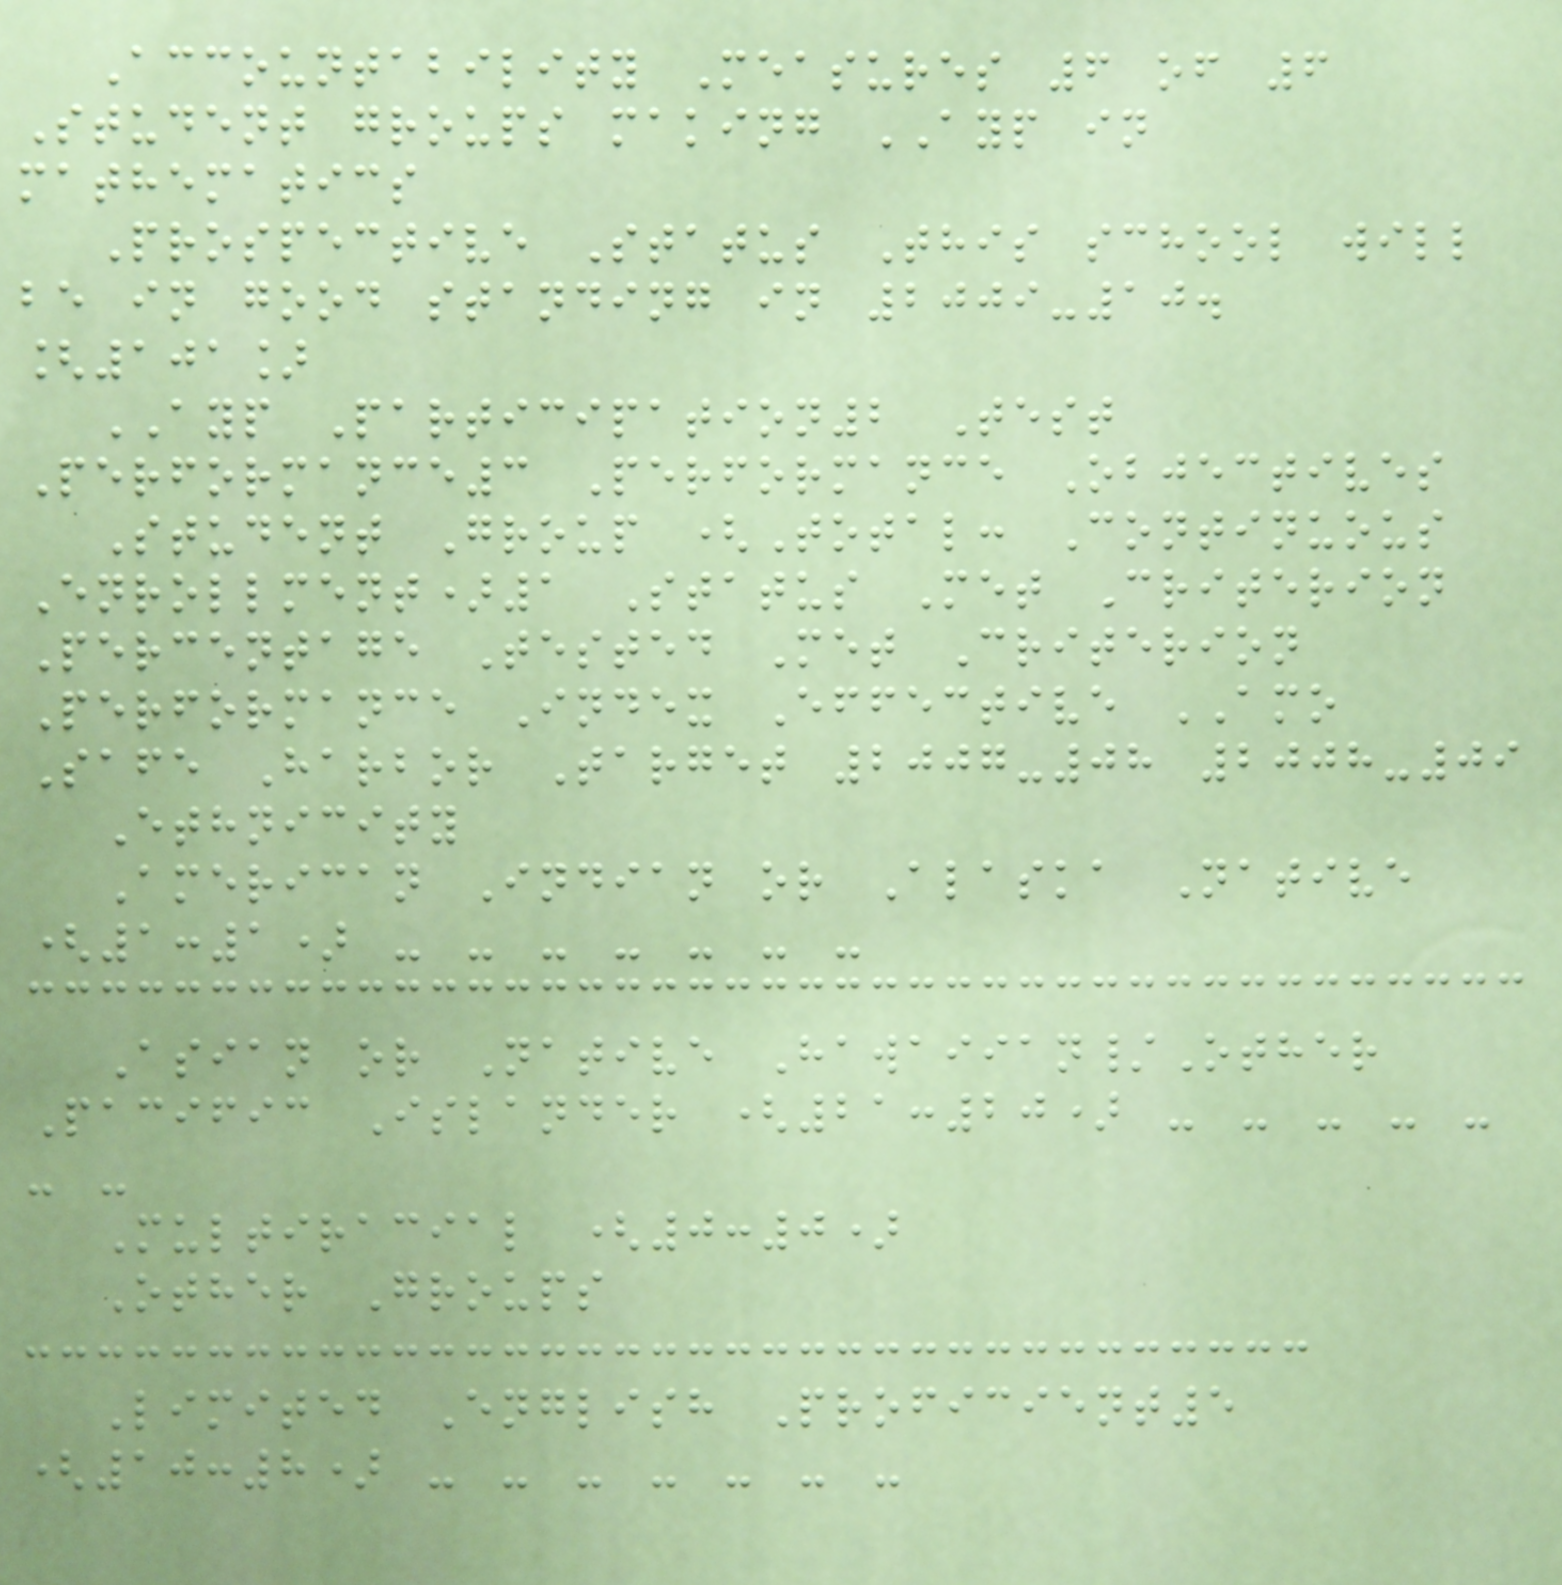Accountability Measures 6 of 6
Student groups making AYP in
mathematics
Prospective Status This school will
be in good standing in 2009-10.
[101]
AYP Participation2 Test
Performance3 Performance Objectives
Student Group (Total: Continuous
Enrollment)1 Status Met Criterion
Percentage Tested Met Criterion
Performance Index Effective AMO
Safe Harbor Target 2007-08 2008-09
Ethnicity
American Indian or Alaska Native
(1:1) - - - - - - -
Asian or Native Hawaiian/Other
Pacific Islander (21:20) - - - - -
- -
Multiracial (0:0)
Other Groups
Limited English Proficient5
(10:8) - - - - - - -
